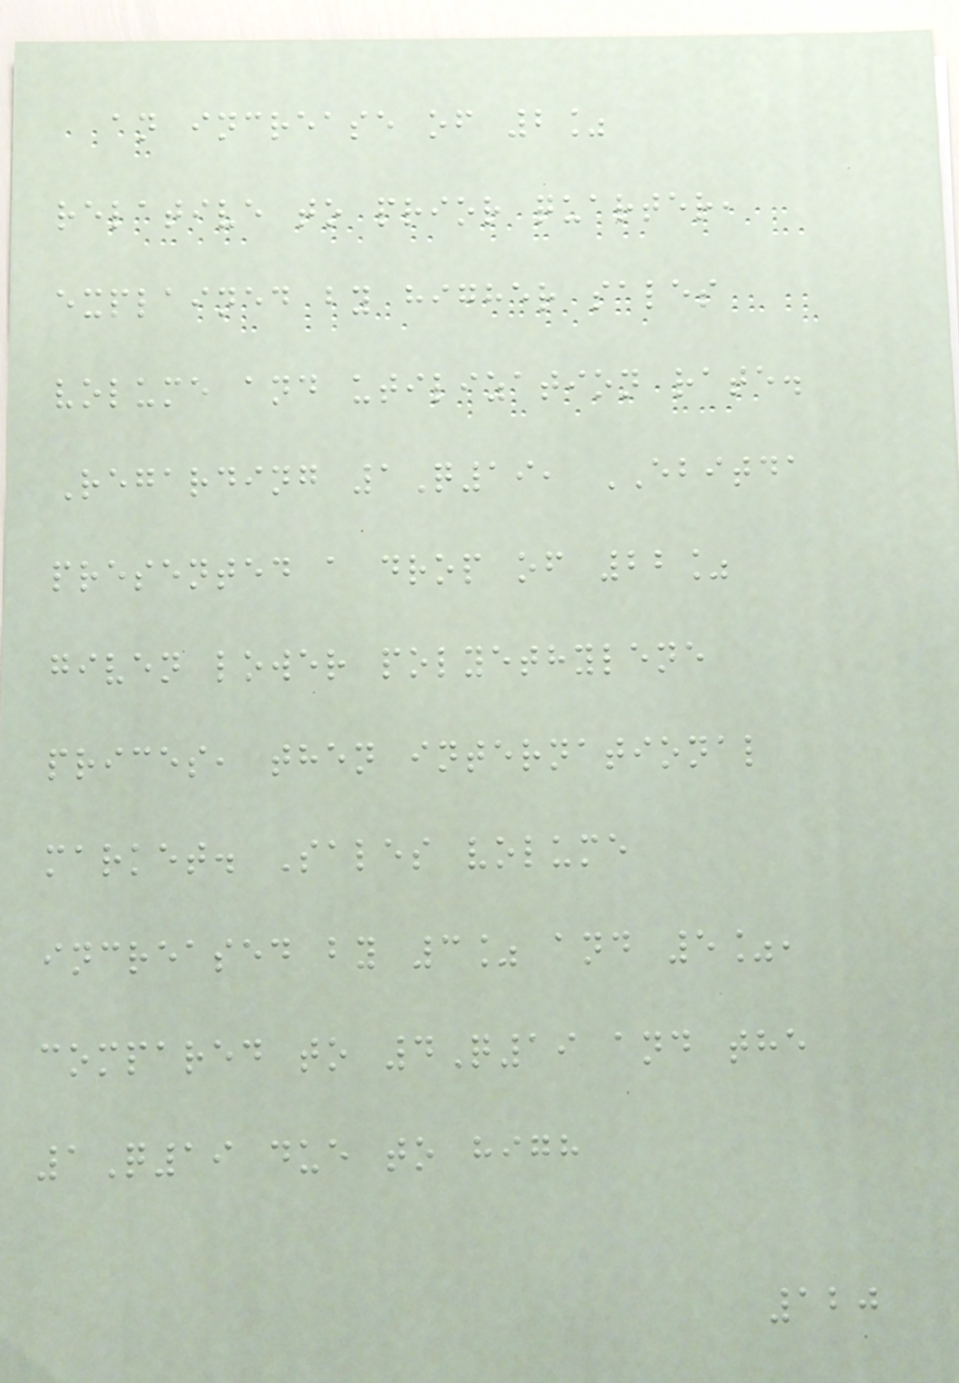an increase of 2%
relative to prior quarter,
explained by higher sales
volume and utilization rate.
Regarding 1Q19, EBITDA
presented a drop of 22%
given lower polyethylene
prices, then international
market. Sales volume
increased by 3% and 5%,
compared to 4Q19 and the
1Q19 due to high
120
